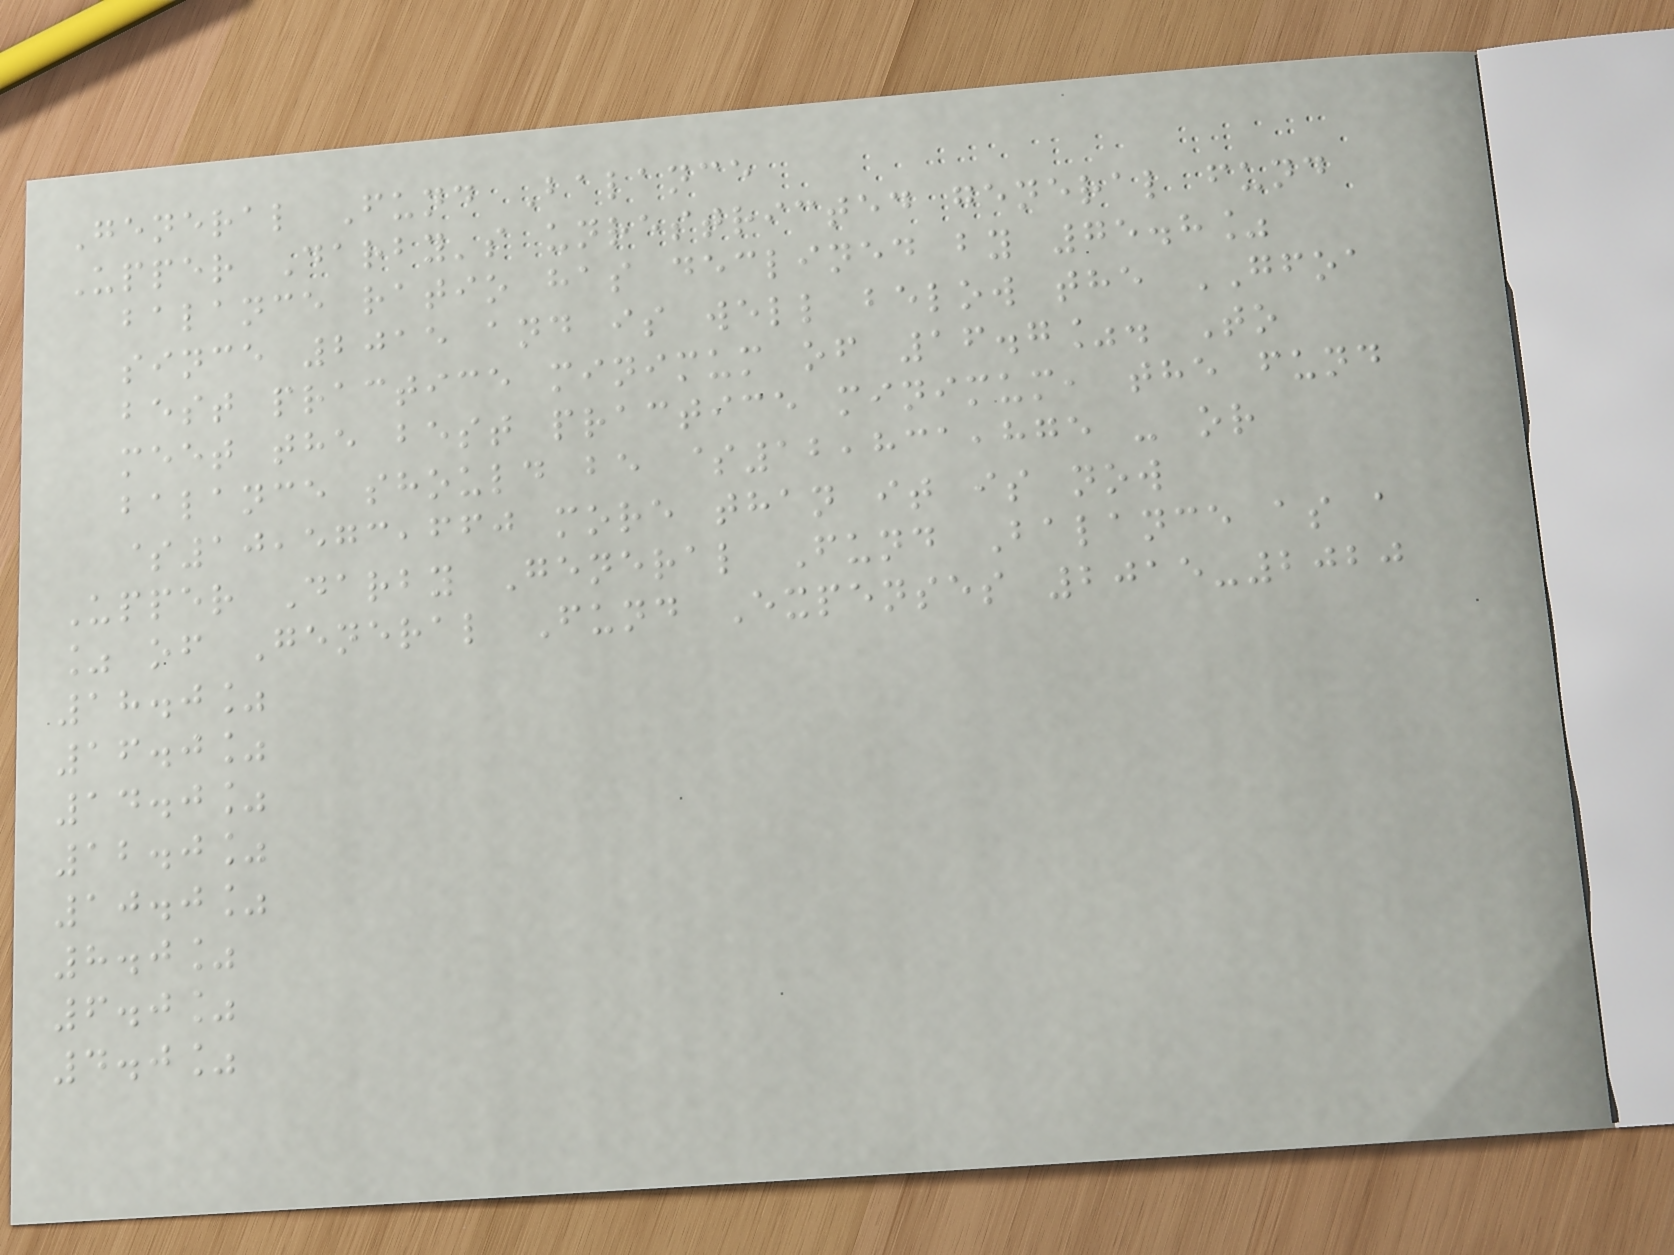General Fund Balance
Upper Darby's unrestricted general fund
balance ratio has declined by 75.8%
since 2015 and is well below the GFOA
best practice minimum of 16.7%. To
meet the best practice minimum, the fund
balance should be $12,831,875 - or
$10,573,660 more than it is now
Upper Darby General Fund Balance as a
% of General Fund Expenses 2015-2020
18.0%
16.0%
14.0%
12.0%
10.0%
8.0%
6.0%
4.0%
